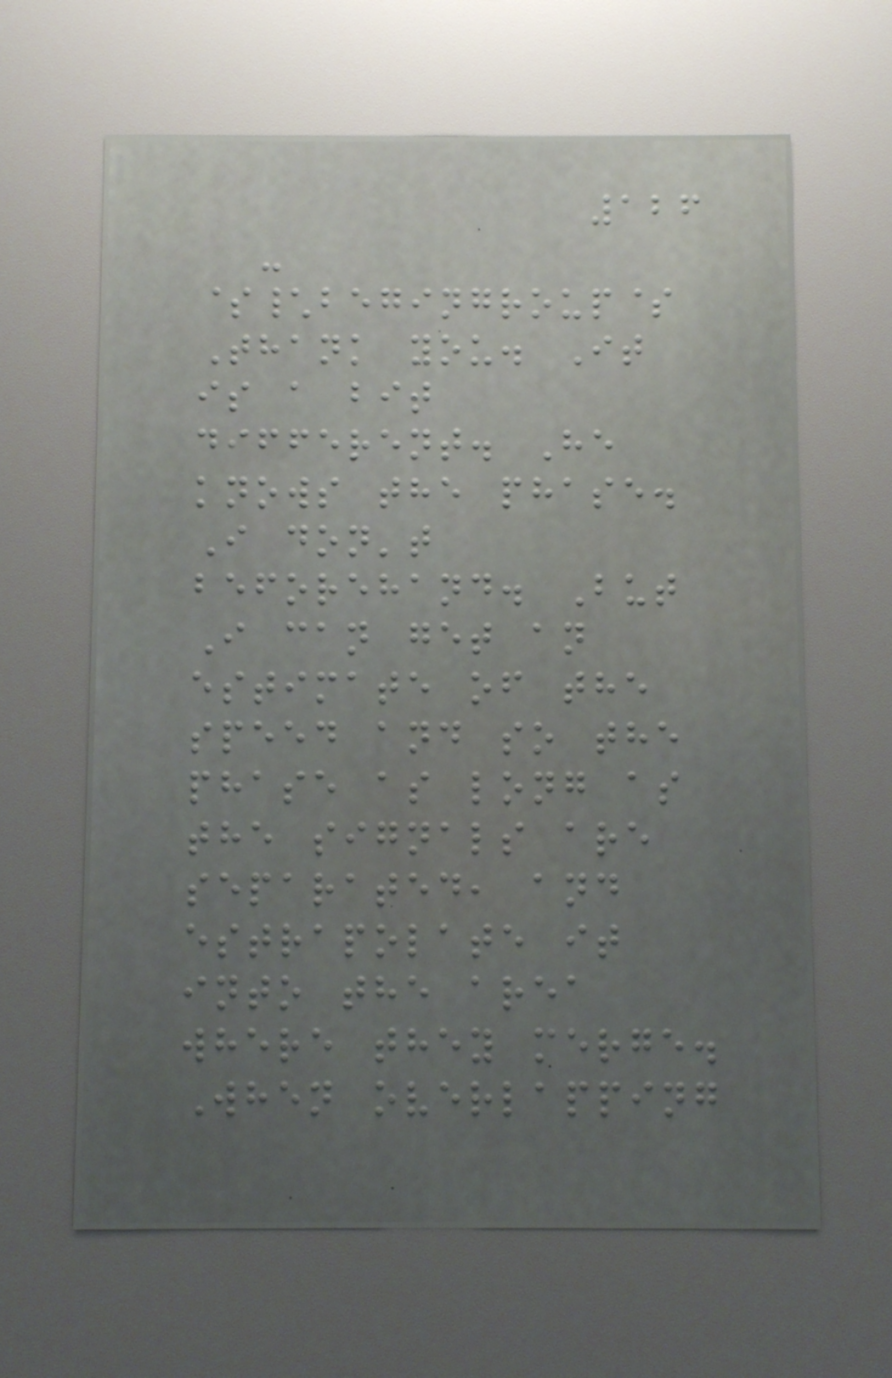126
-
$\begingroup$
Thank you. It
is a bit
different. He
knows the phase.
I don't
beforehand. But
I can get an
estimate of the
speed and so the
phase as long as
the signals are
separated, and
estrapolate it
into the area
where they merge.
When overlapping
